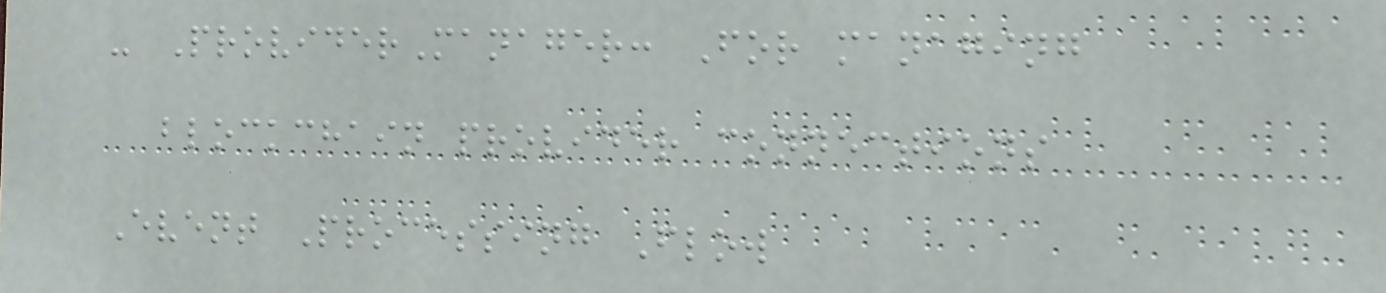- ProviderManager: For managing
blockchain provider connections
Event Processing Flow
